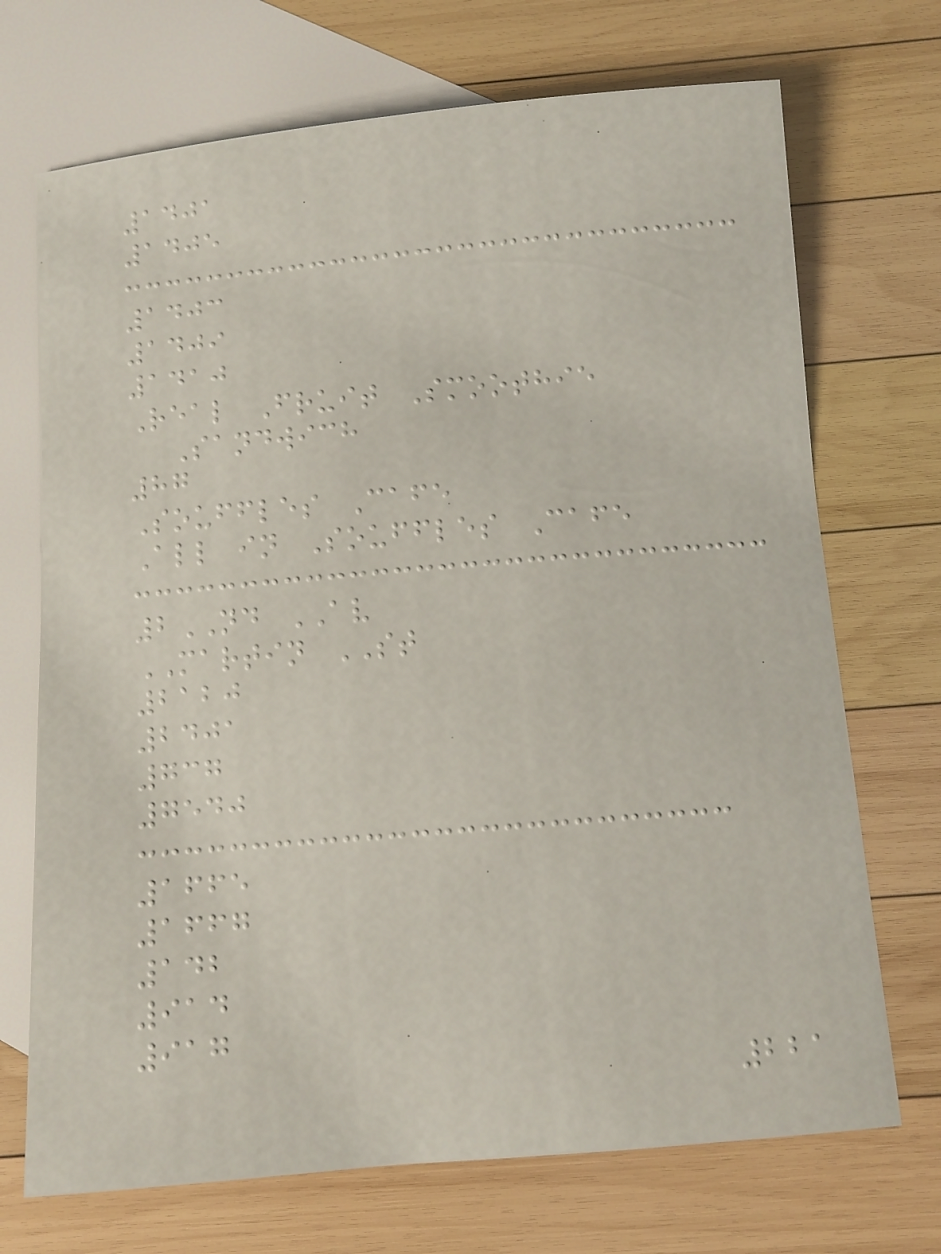1401
1405
1403
1409
1410
Real Fruit Smoothie
Sandwich
87
Souffles Cafe
All in Souffles Cafe
2ND AV
MARTIN ST
2120
2401
737
7540
1665
1667
142
914
917
221
